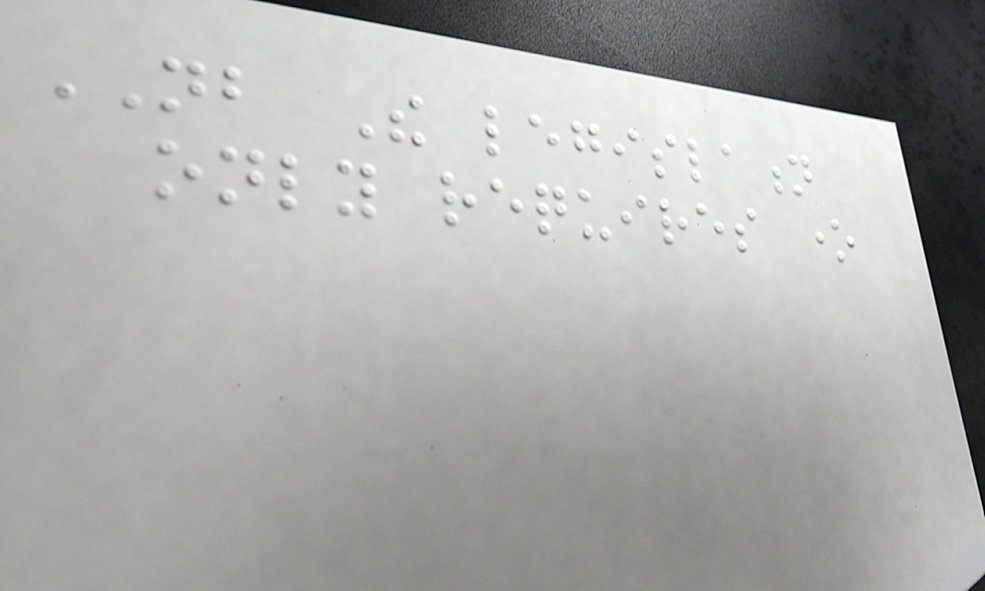NB The legislation
only requires one
